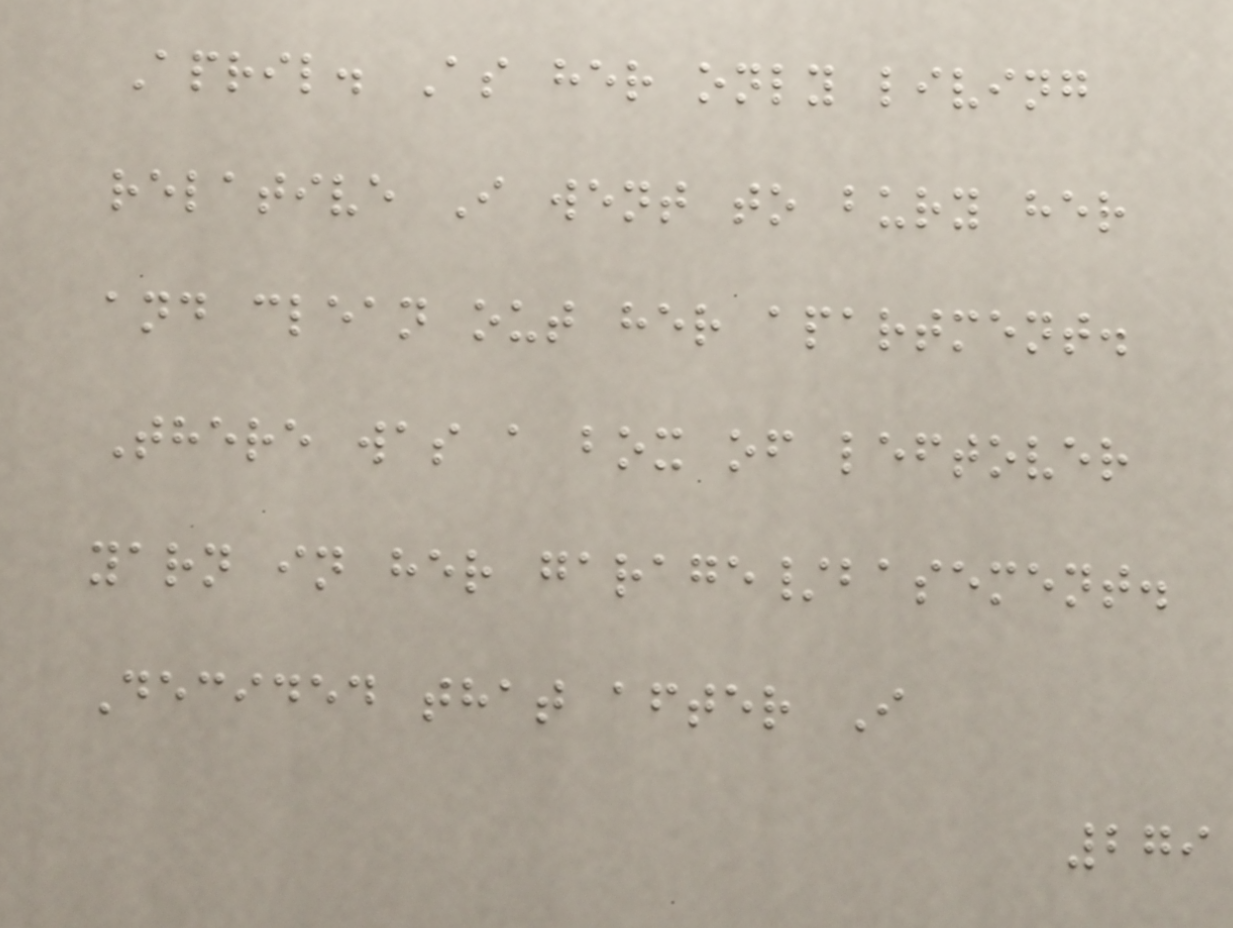April. As her only living
relative I went to bury her
and clean out her apartment.
There was a box of leftover
yarn in her garage/basement.
Decided that after I
279
